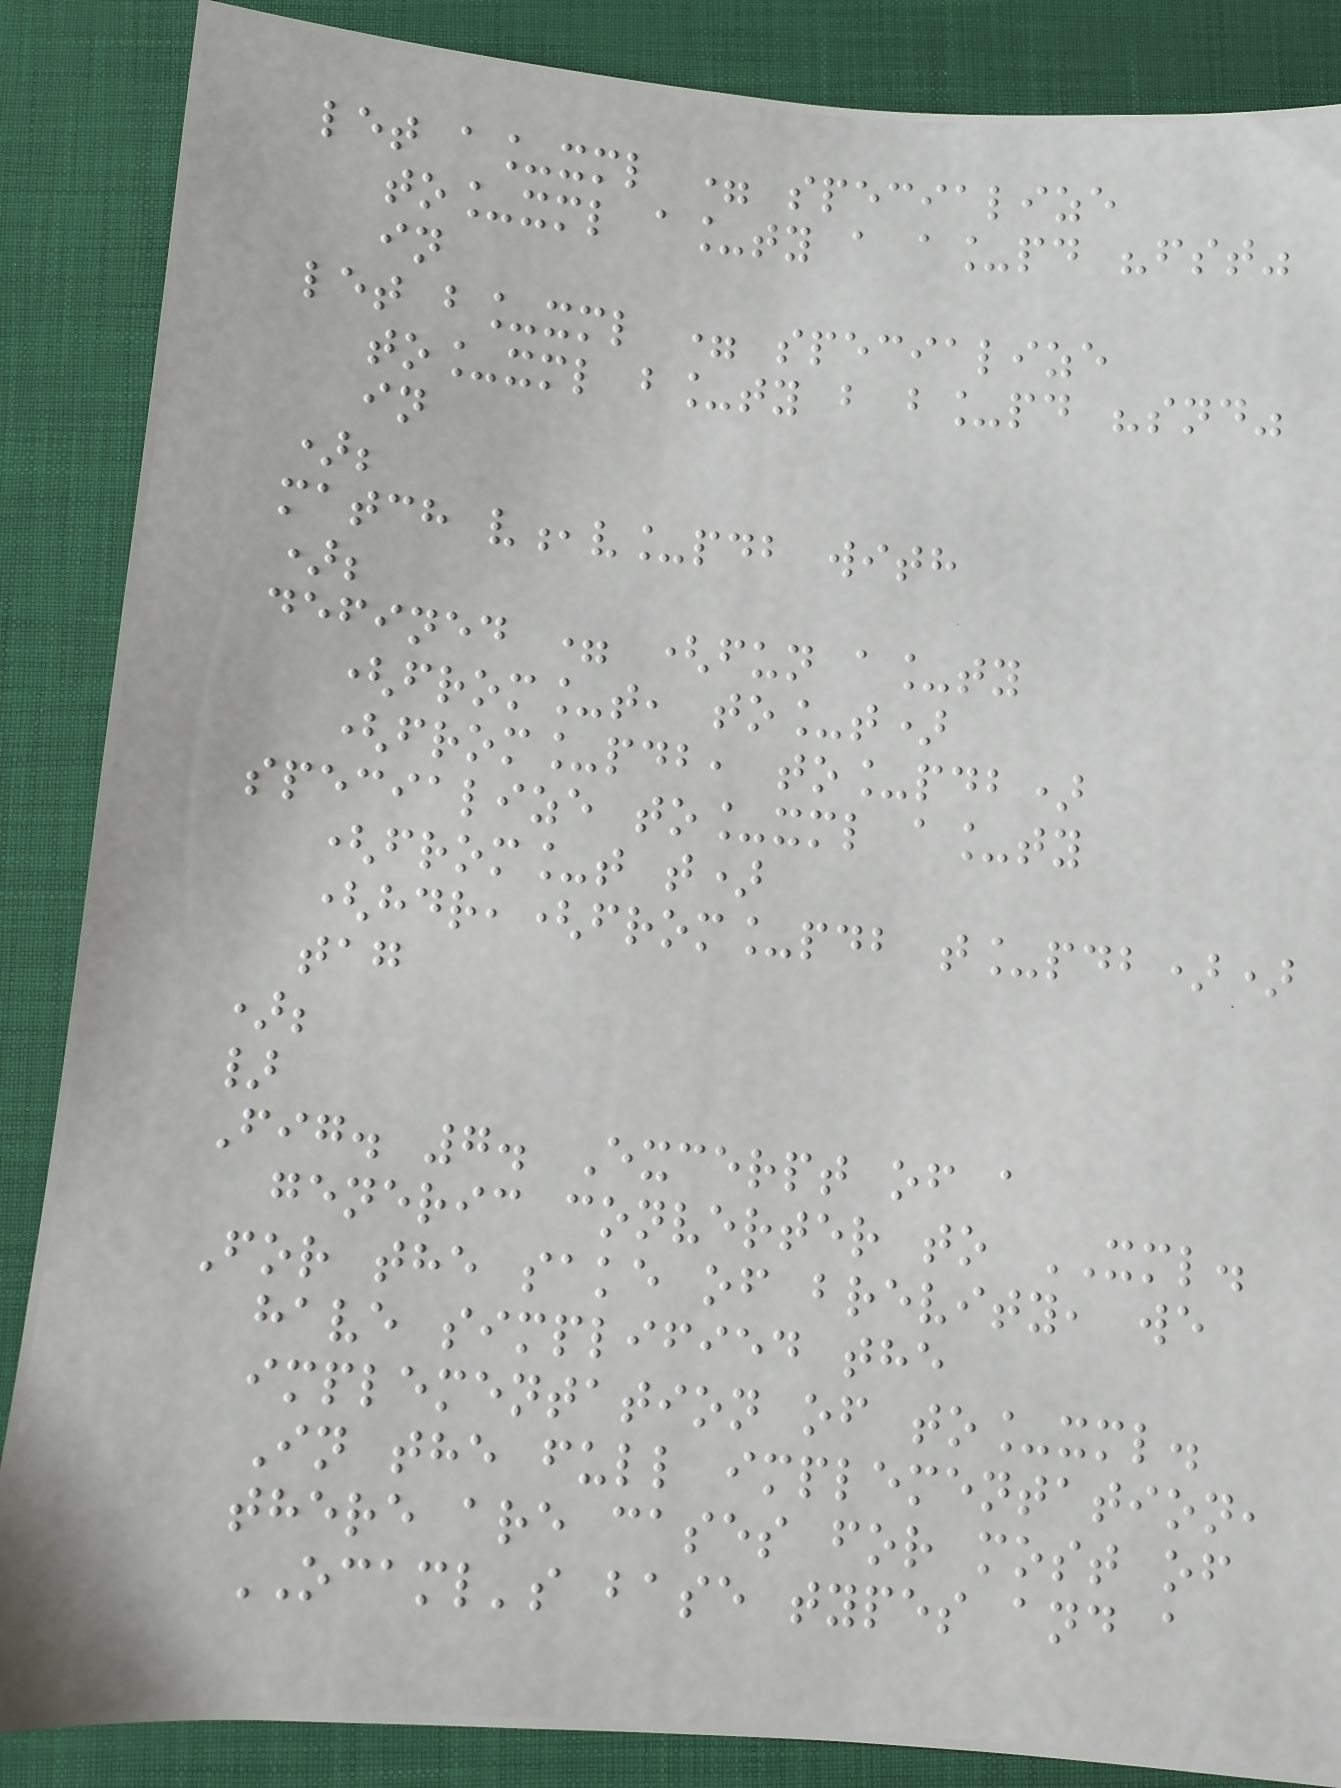let a_xml = specialize
to_xml a_ty a a_pd "fst"
in
let b_xml = specialize
to_xml b_ty b b_pd "snd"
in
);
match v,v_pdb with
);
defined = (fun a_ty
(from_t, to_t)
(from_pdb, to_pdb)
specialize to_xml a_ty
(from_t t)
(hdr,(from_pdb t_pdb))
tag
);
}
Fig. 7. Excerpt of a
generic converter to XML.
For the sake of brevity, we
have simplified the
implementation of to_xml.
In the full implementation,
there are cases for most of
OCAML's base types and a
